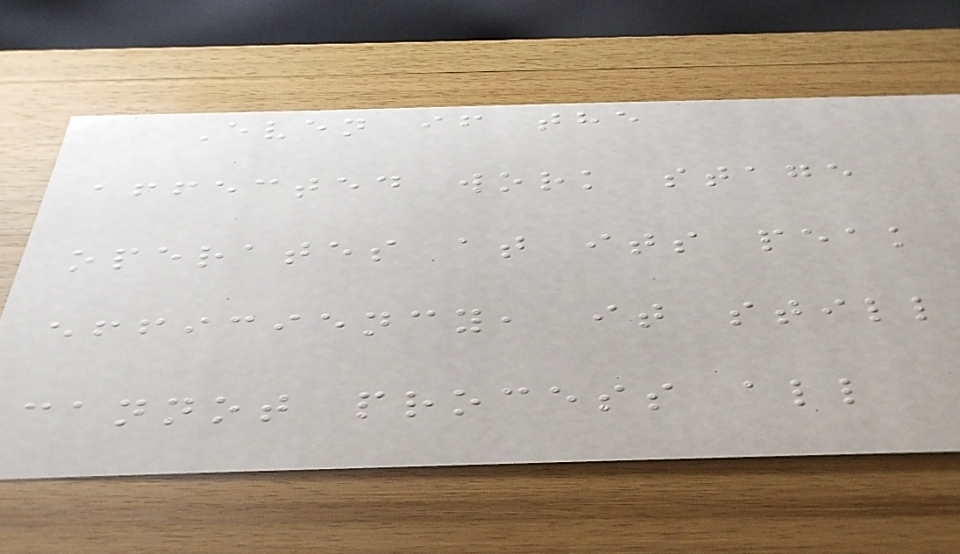Even if the
affected work stage
operates at its peak
efficiency, it still
cannot process all
